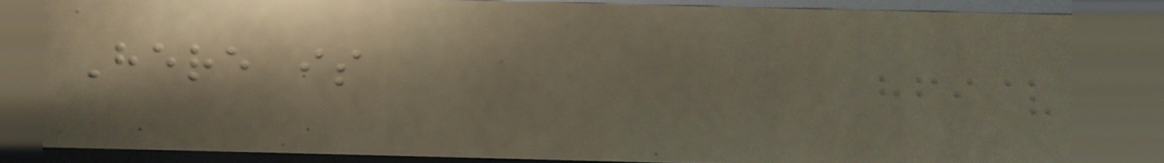Here is
